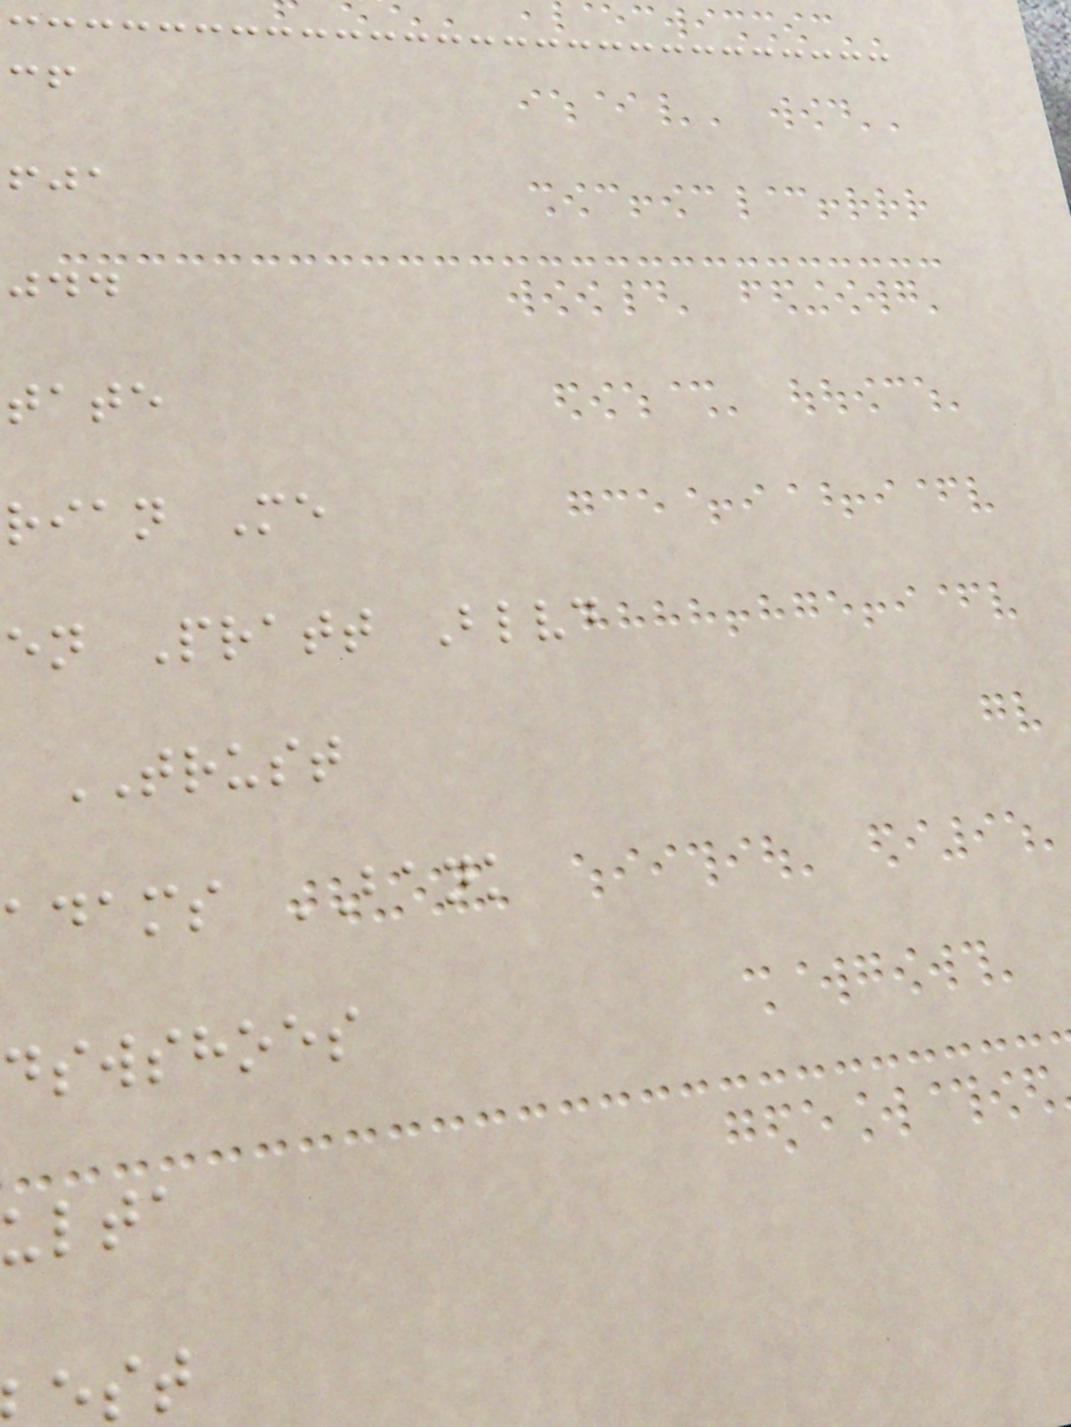tate
rian Me
en Pratt Blvd
TRUST
adams BANK
dswshoes
ulta
